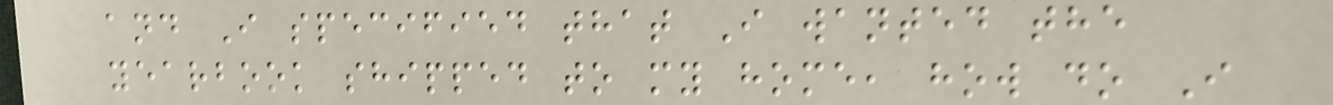and I specified that I wanted the
yearbook shipped to my home, how do I
